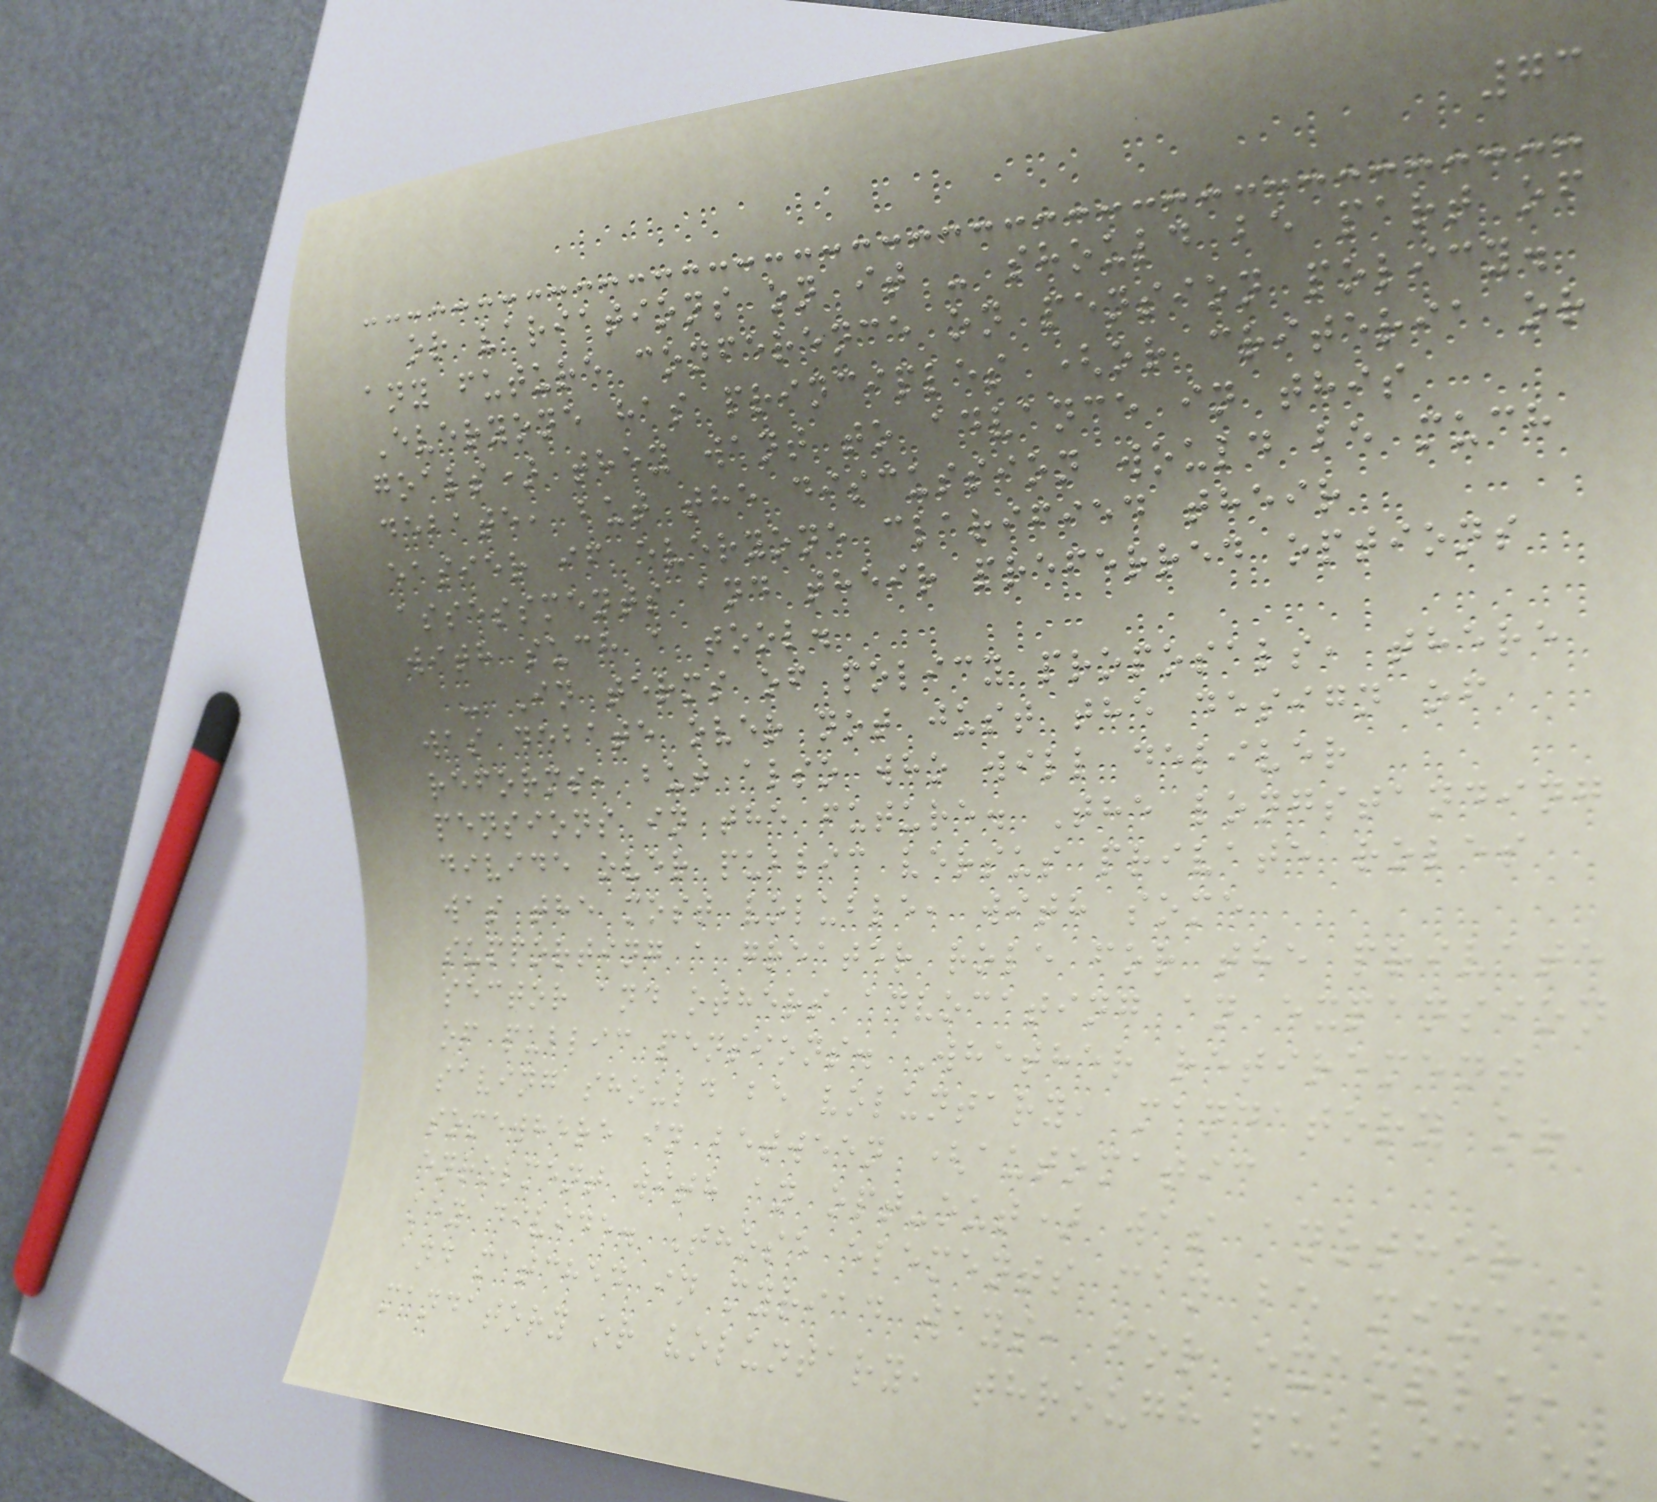73
or variations on it - should be part of
any future conference on pension policy.
Everyone has principles (or criteria or
goals) they want to advance in this
debate, but the discussion would be much
easier if everyone clarified their
assessments and their preferred options
with such a tool.
- In terms of policy proposals, there
was debate over not just the design of
reforms, but also who will deliver
pensions in the future. The longstanding
divide over public versus private roles
was the most voluble, with some
supporting a greater role for the private
sector and others advocating an expansion
of public pensions. Whether retirement
saving should be voluntary, mandatory or
somewhere in between (automatic
enrolment with an opt-out) was another
key divide. Those elements can be mixed
and matched in myriad ways, for example,
mandatory or voluntary, through public or
